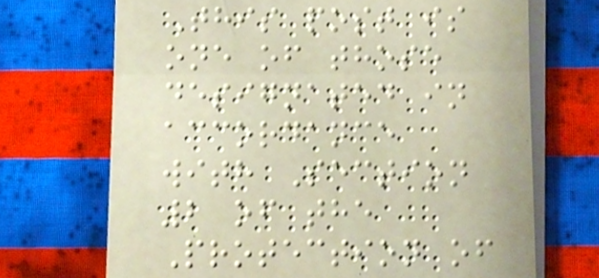This post is
one of those
designated in
accordance
with Section
2 of the
Protection of
